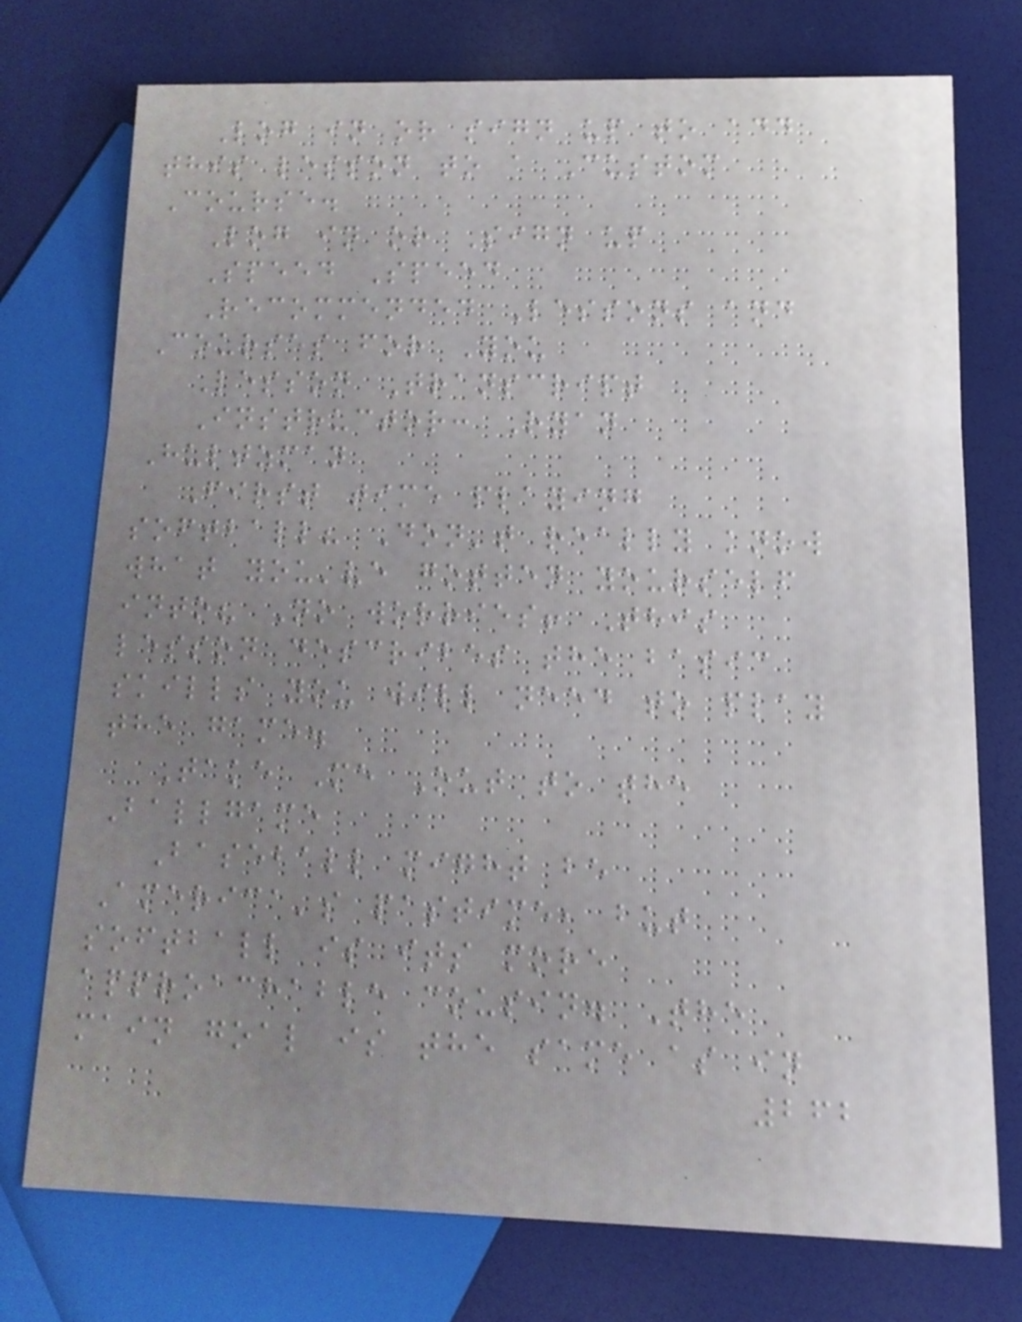Log in or sign up to add
this lesson to a Custom
Course.
Log in or Sign up
Speed Speed
Recommended Lessons and
Courses for You
Lesson Transcript
Instructor: Ryan
Hultzman
First time playing
softball? Don't really know
what you've gotten yourself
into? No worries! This
lesson describes the basic
skills you will need to play
the game.
Take Me Out to the
Ballgame
Baseball might be
America's pastime, but
softball is its more
approachable cousin. The
main goal is the same as in
262
